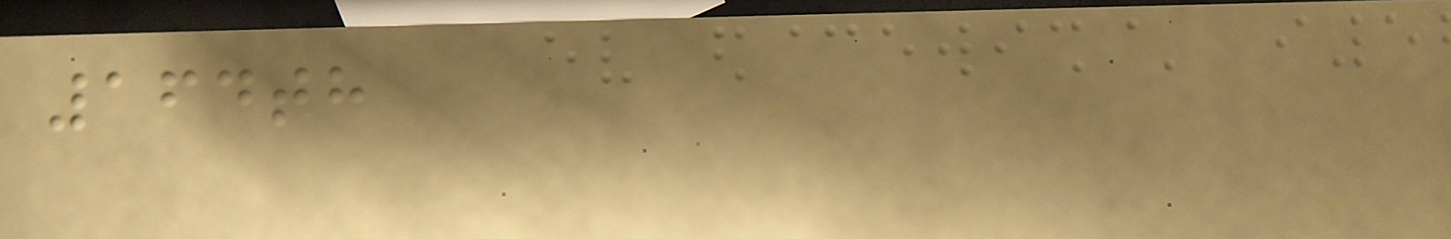164th
